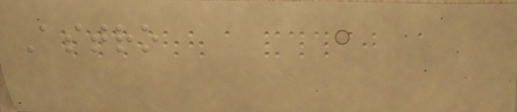Astro
